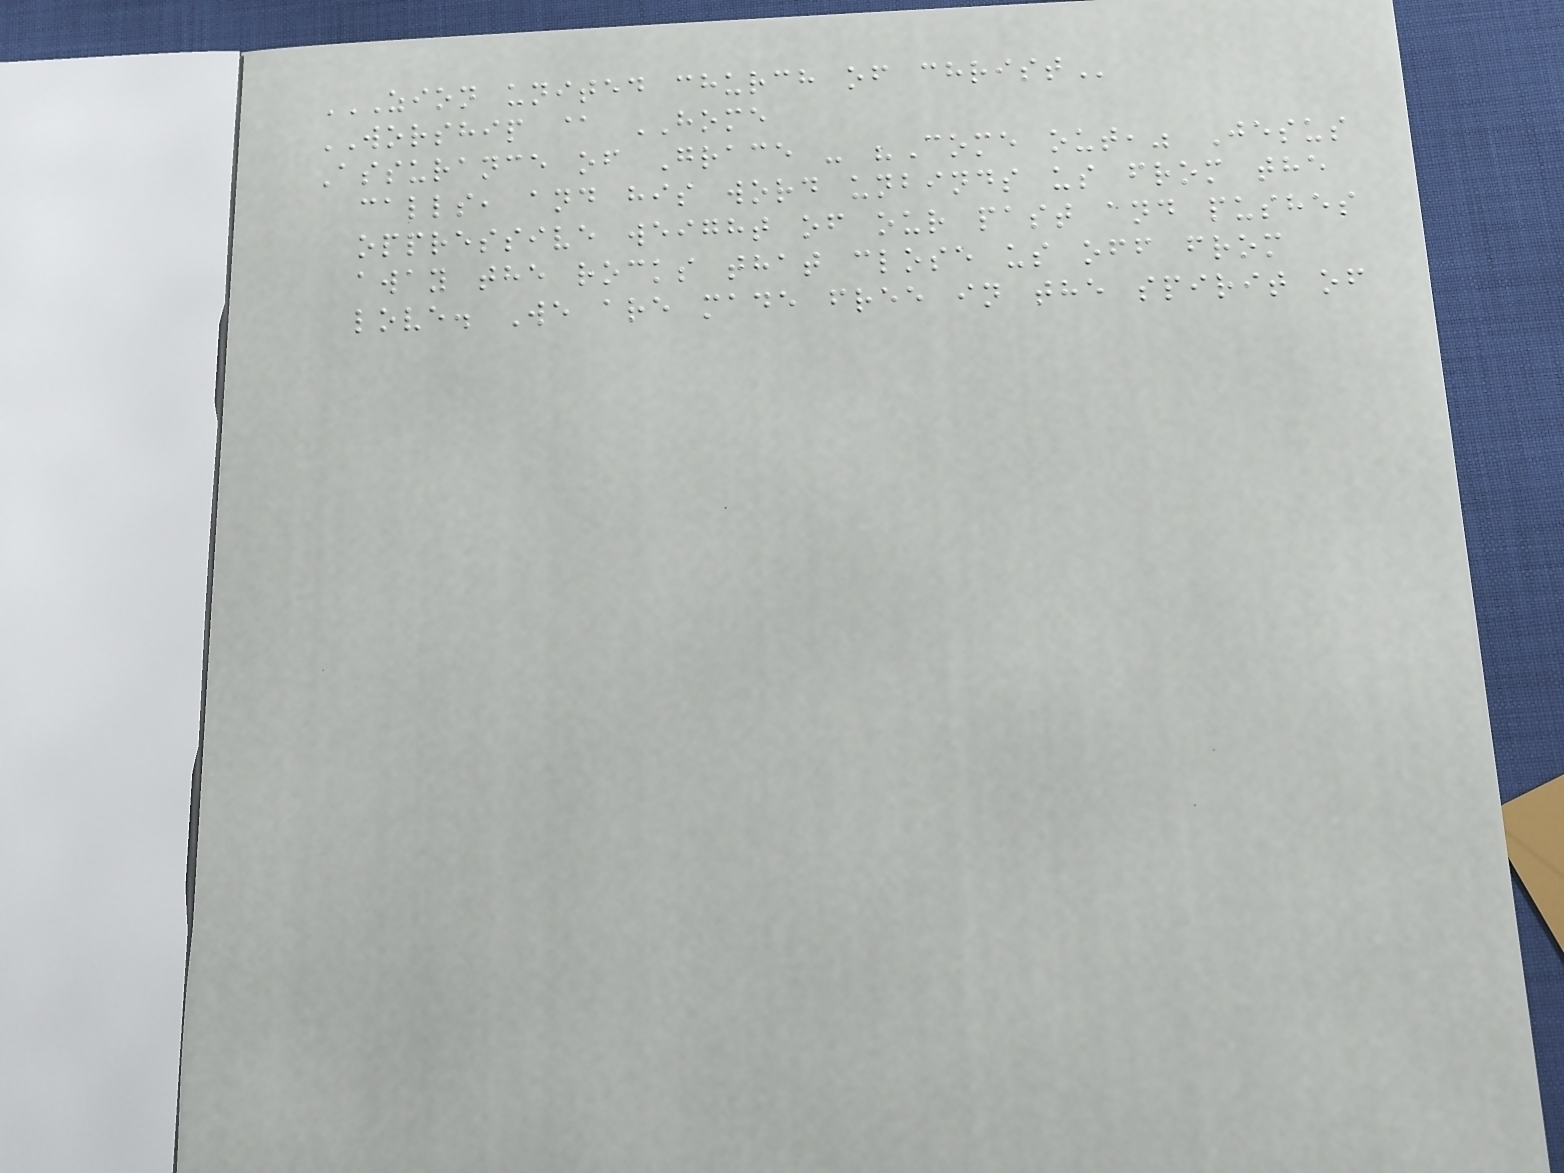ZION UNITED CHURCH OF CHRIST
WORSHIP @ HOME
Assurance of Grace - "Come out," Jesus
calls, and his word unbinds us from the
oppressive weight of our past and pushes
away the rocks that close us off from
love. We are made free in the spirit of
